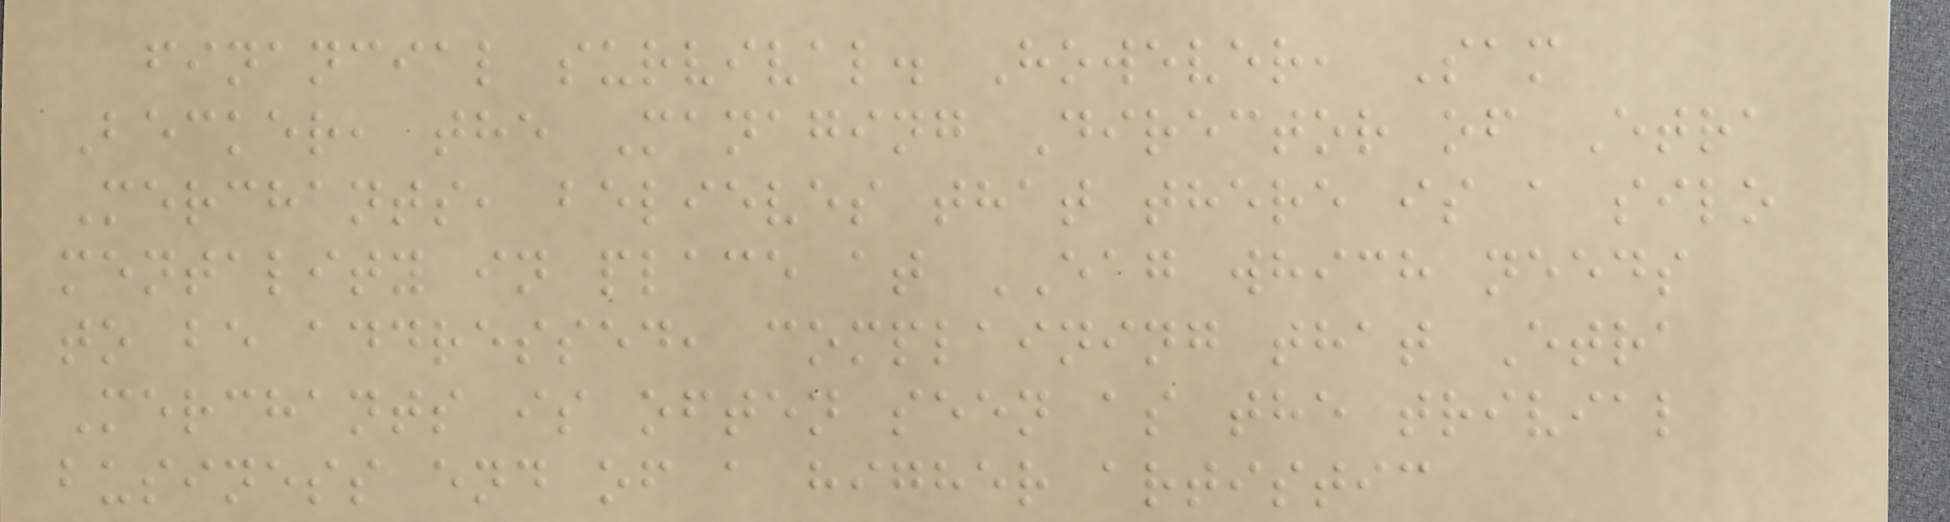financial survival. However, Sam
Becker, the Managing Director of Etra
Merchants, believes that there is a silo
mentality in place at EAG which needs
to be addressed, complaining that Etra
Merchants is often seen as the trivial
business end of a higher artistic
